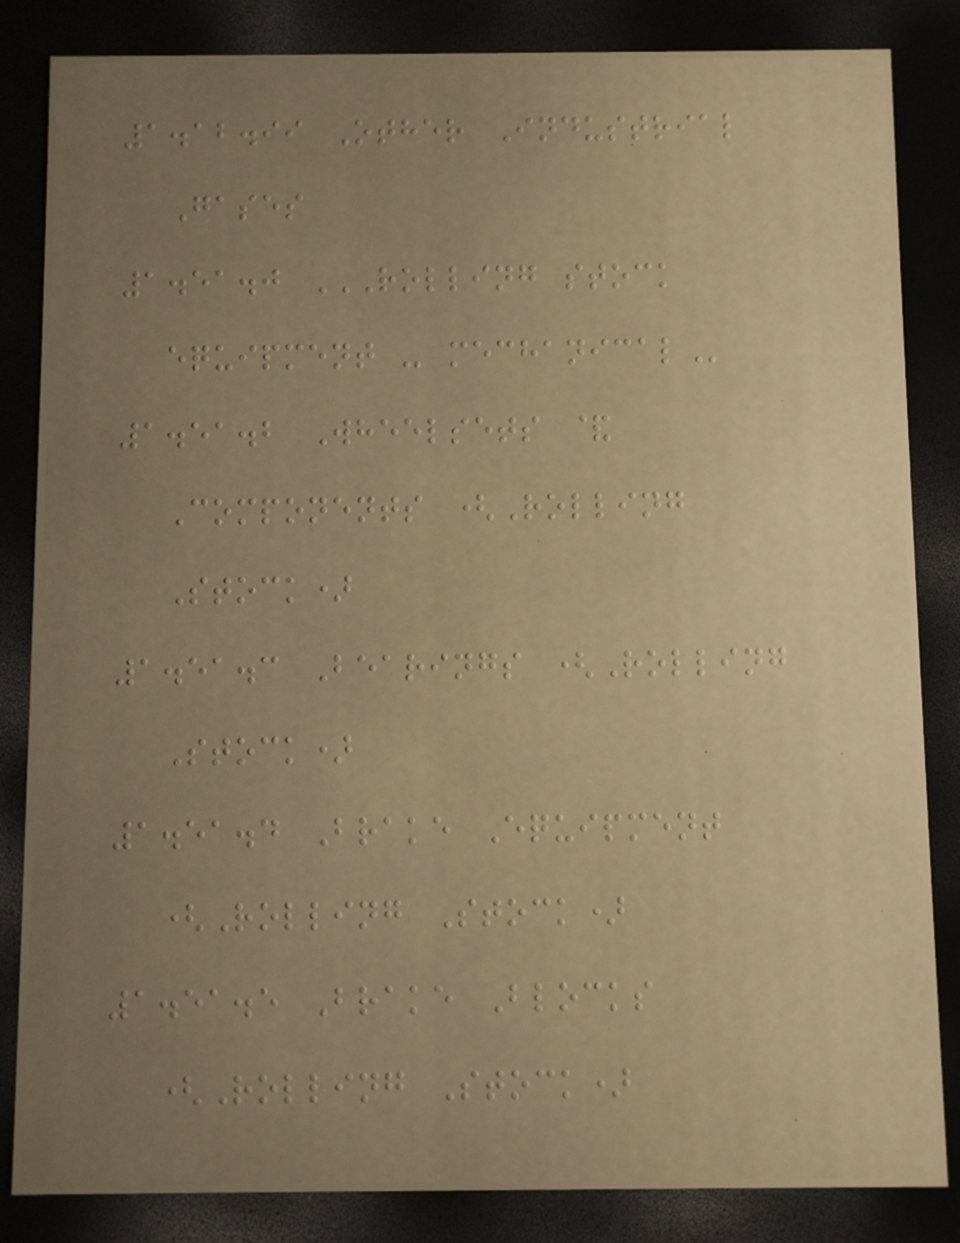1.12.99 Other Industrial
Gases
1.51.0 ROLLING STOCK
EQUIPMENT - MECHANICAL
1.51.2 Wheelsets &
Components (Rolling
Stock)
1.51.3 Bearings (Rolling
Stock)
1.51.4 Brake Equipment
(Rolling Stock)
1.51.5 Brake Blocks
(Rolling Stock)
